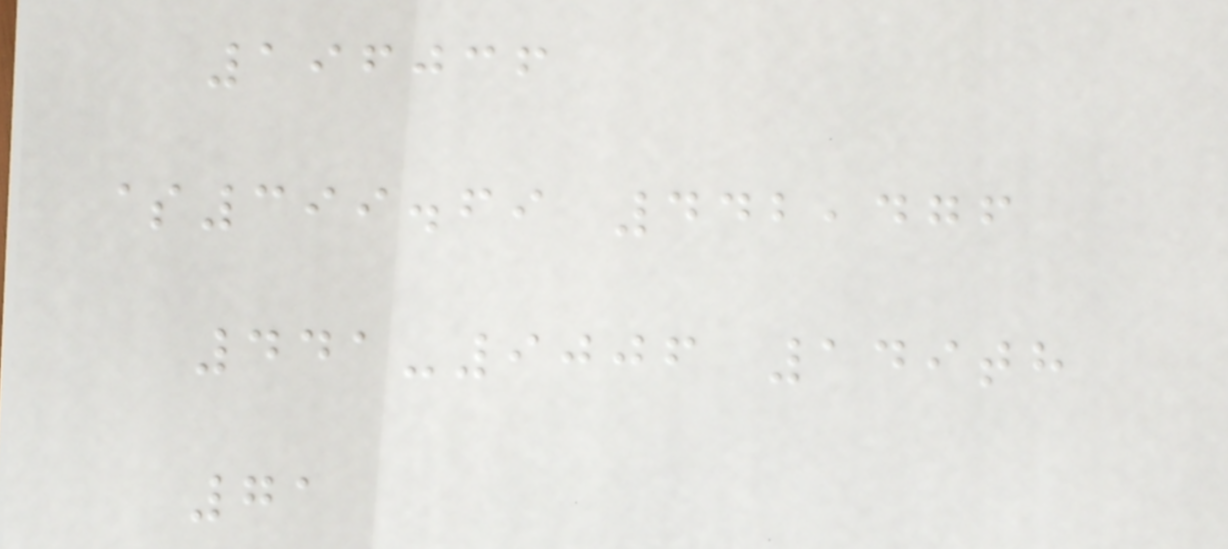196036
$399.69 442,476
441-9006 149th
71
